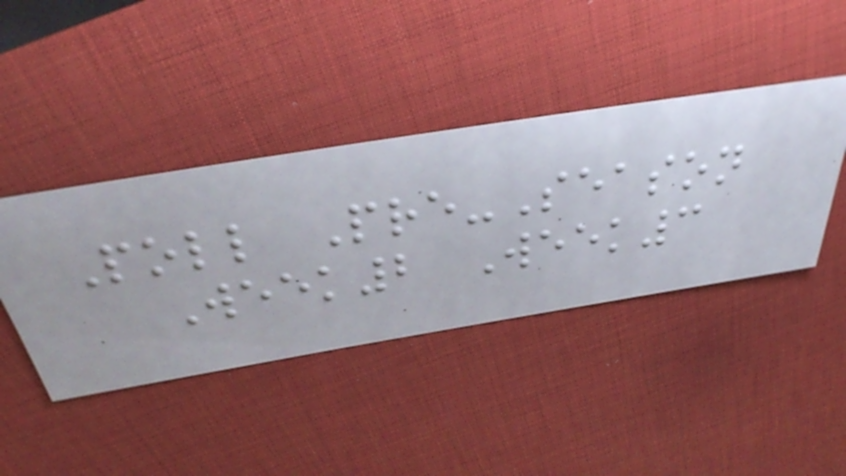Poll Pre-Season
Week2 Week3
